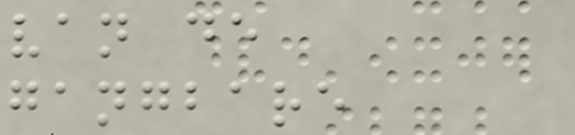van de
gangbare
